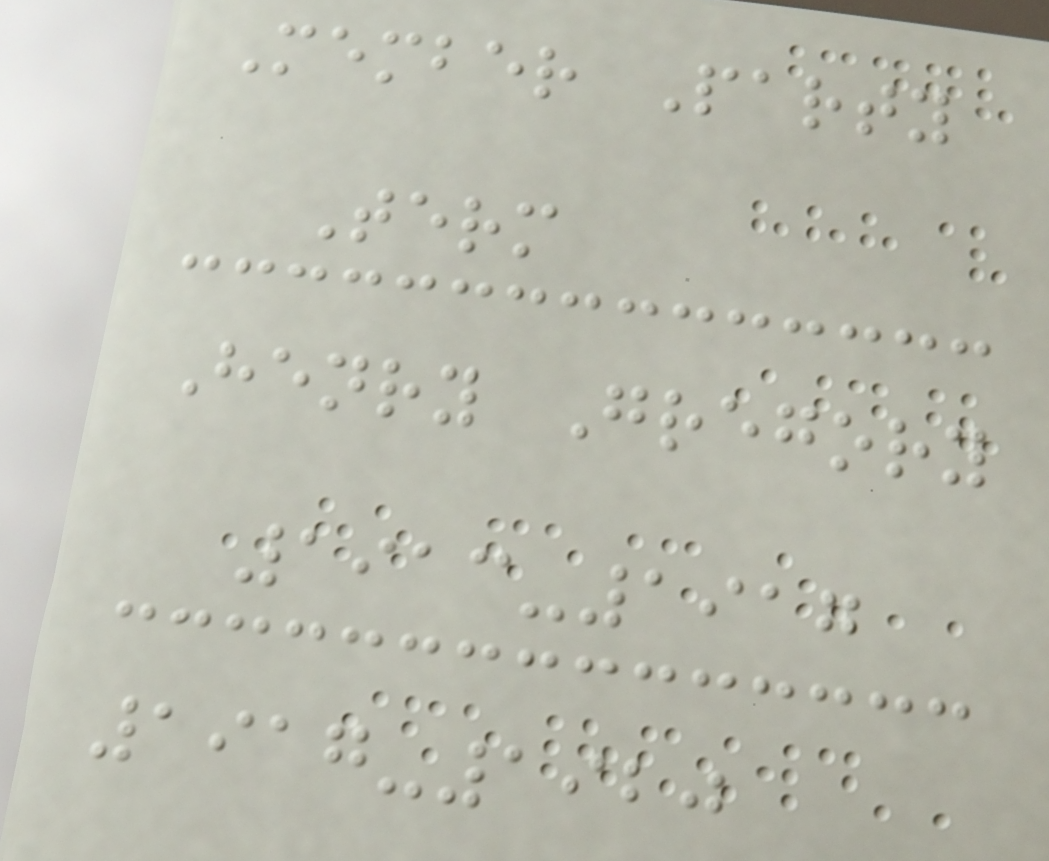Member Party
Term
Henry Gregory
1913-1917
1917-1920
